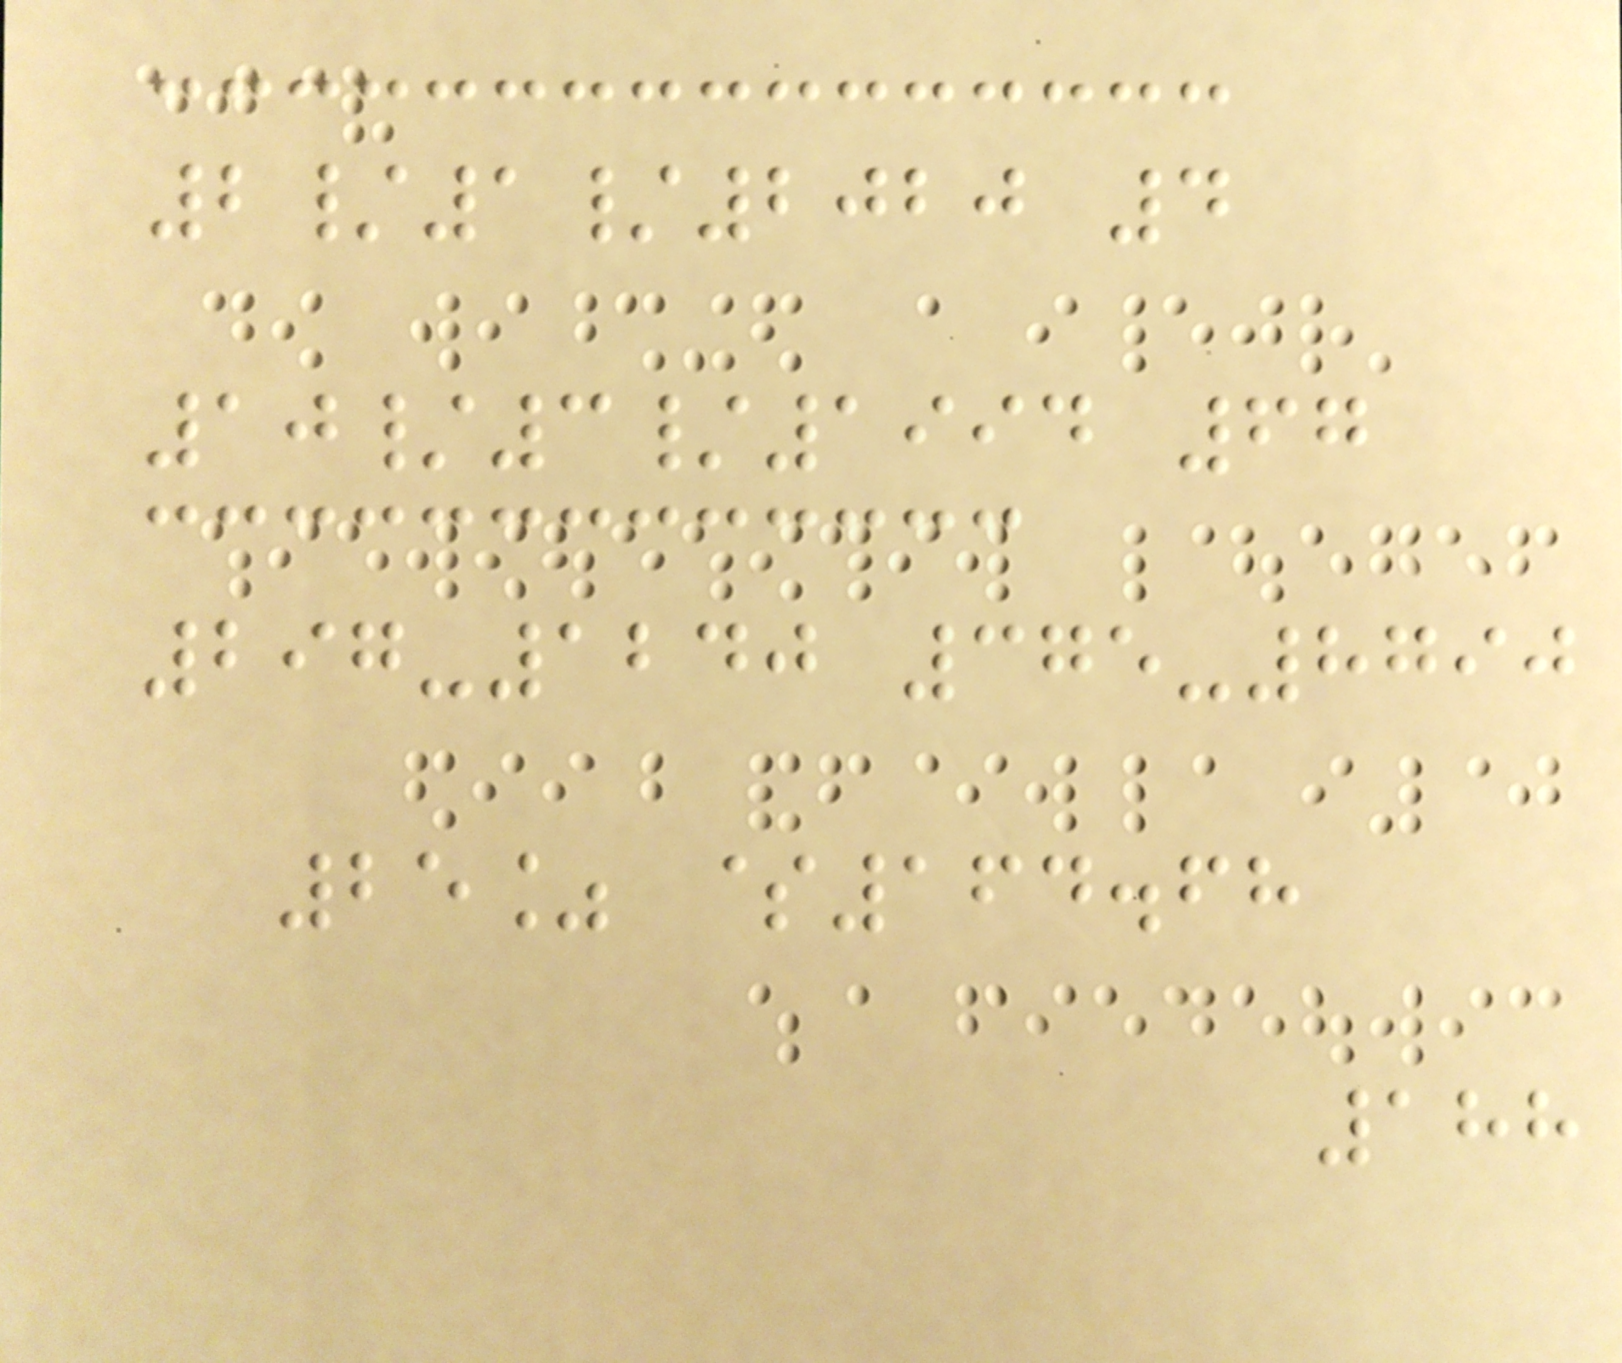2/1/2020 4
10/3/1994 67
297-1240 375-8790
25% $164.68
188
